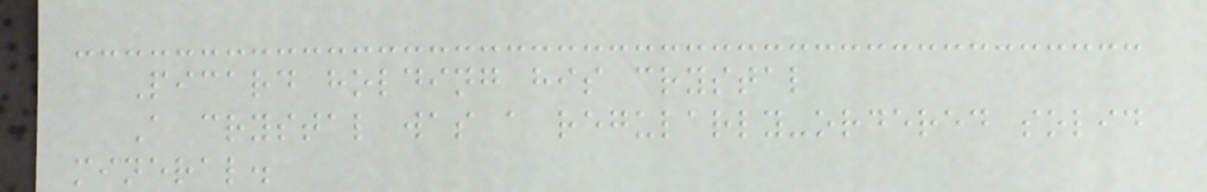Picard holding his crystal
A crystal was a regularly-ordered solid
mineral.
